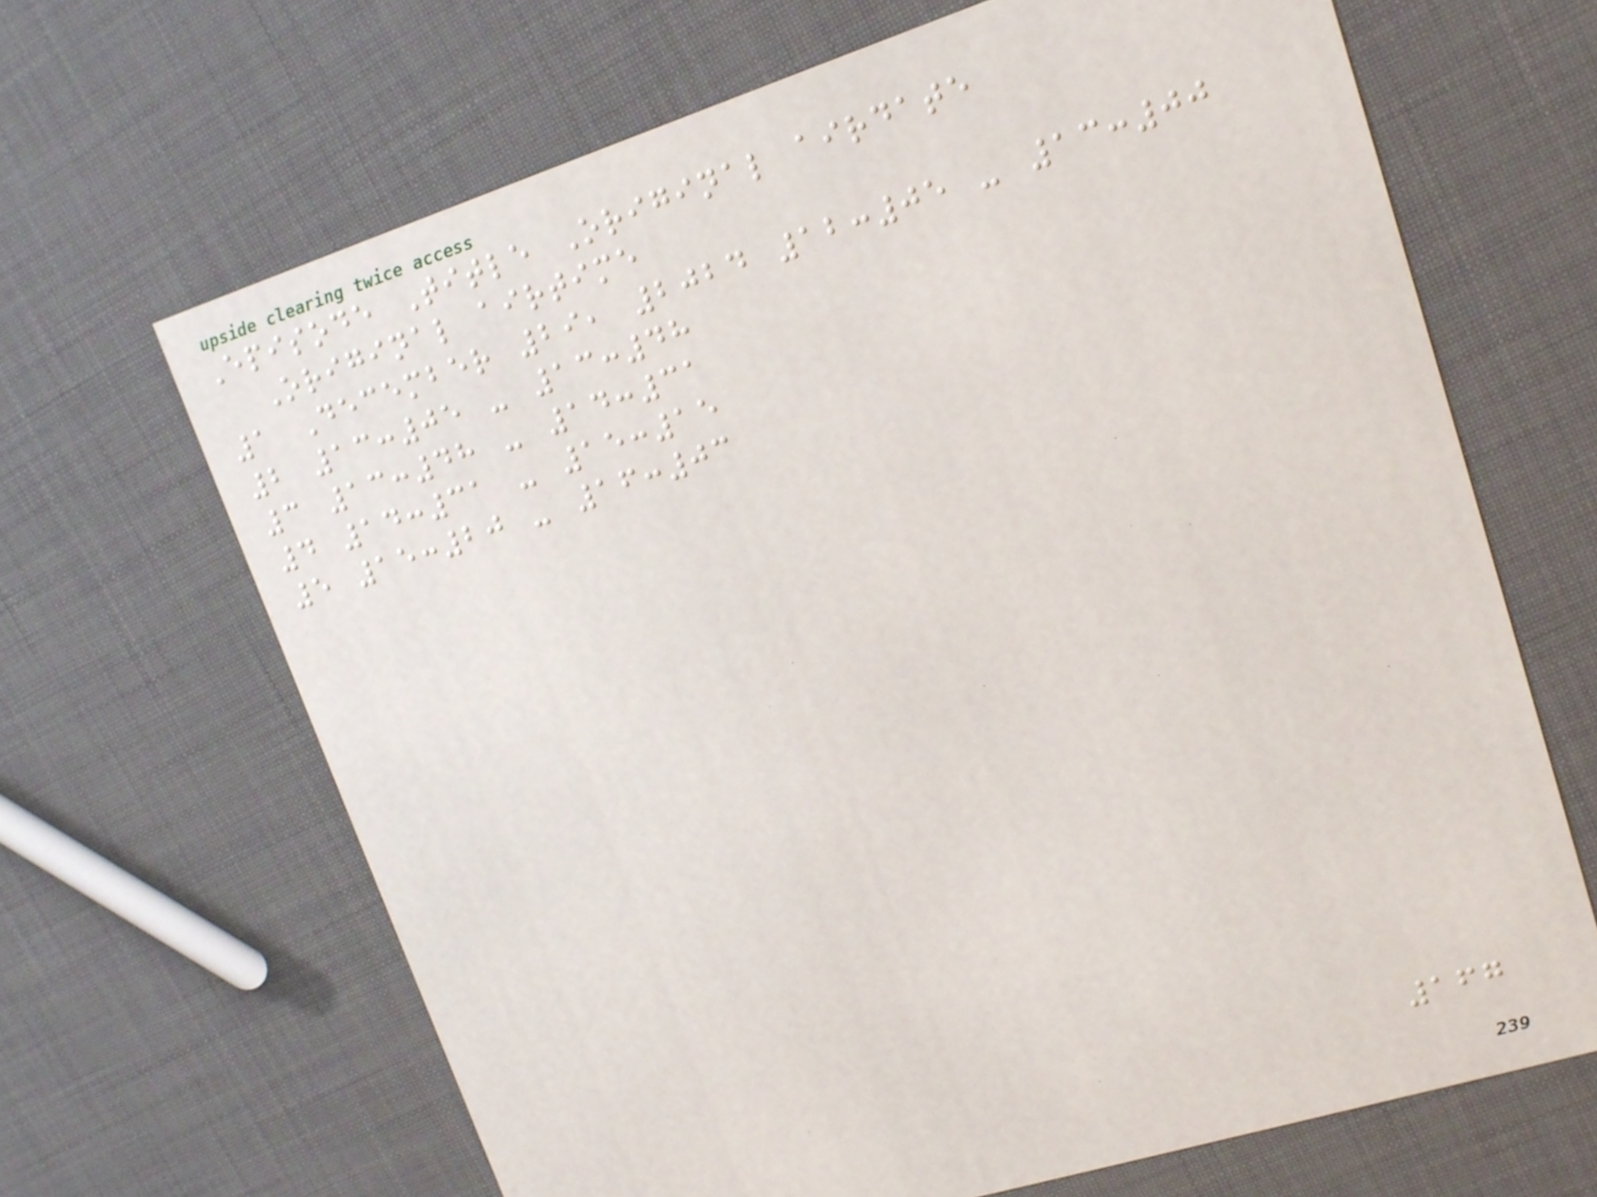Episode Title Original airdate
Original airtime
1 December 29, 2024 12:05 - 13:00
2 13:05 - 13:48
3 13:48 - 14:31
4 14:31 - 15:15
5 15:20 - 16:03
167
